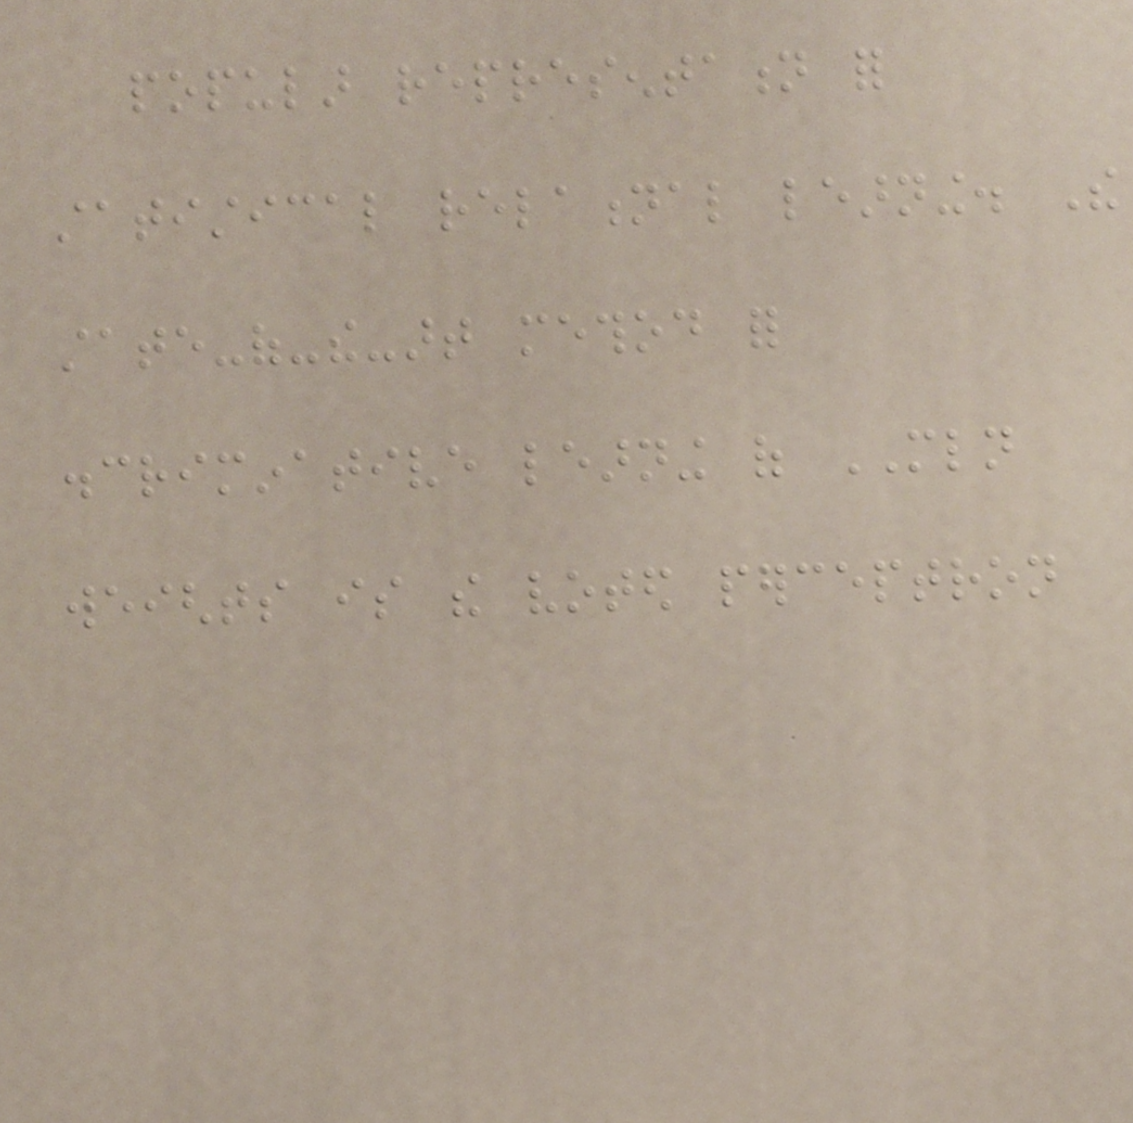popular representation for
statistical relational learning. The
state-of-the-art method for
discriminative learning of MLN
weights is the voted perceptron
